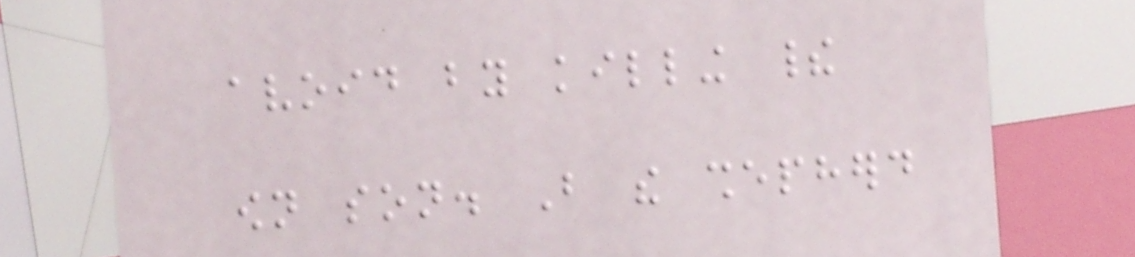avoid by killing their
own son. But the shepherd
